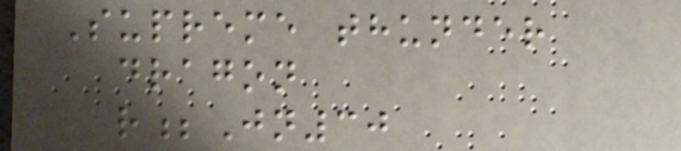Supreme thunder
dragon
r;Jn30
